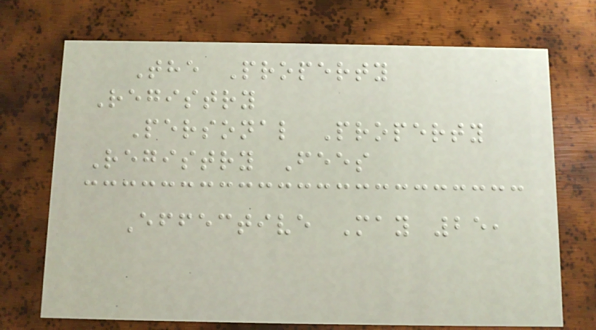The Property
Registry
Personal Property
Registry Fees
Effective May 25,
